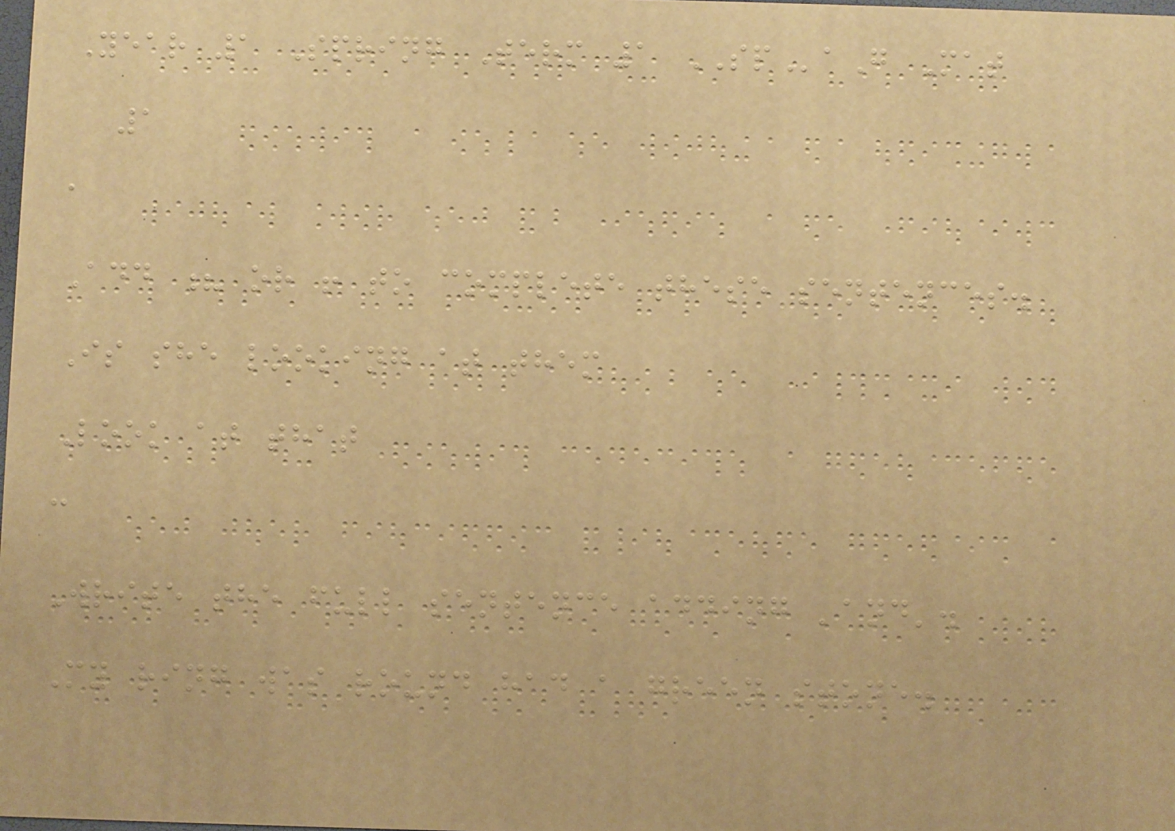Year 1 Spring Term 1 SPaG Mat
1
a
Add ? or ! to complete these sentences.
Is she looking at them
Look at that
c
Write the full sentence adding 'and'.
My ring was round had a green stone.
